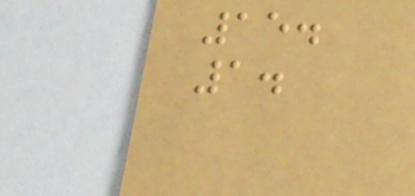15.
1.
